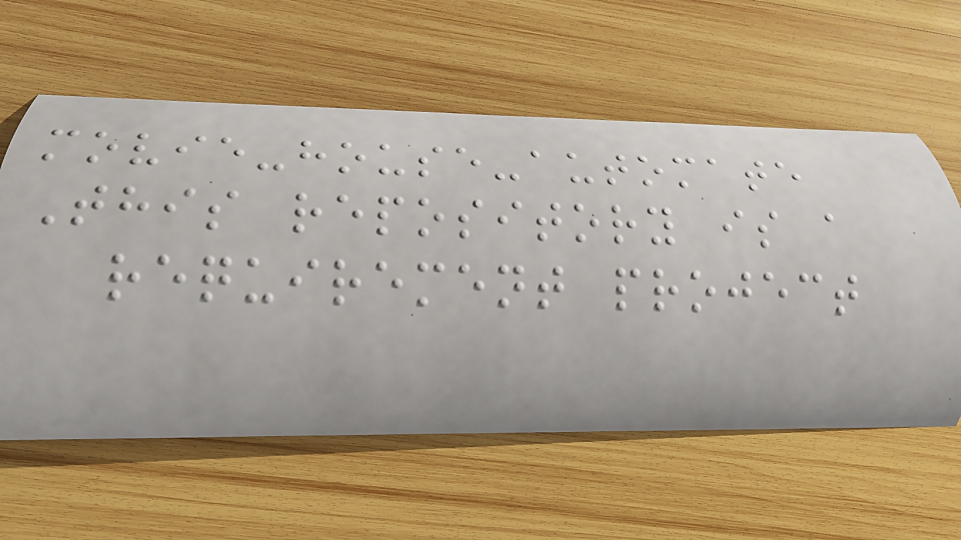movie-house-automate
This repository is a
requirement project
